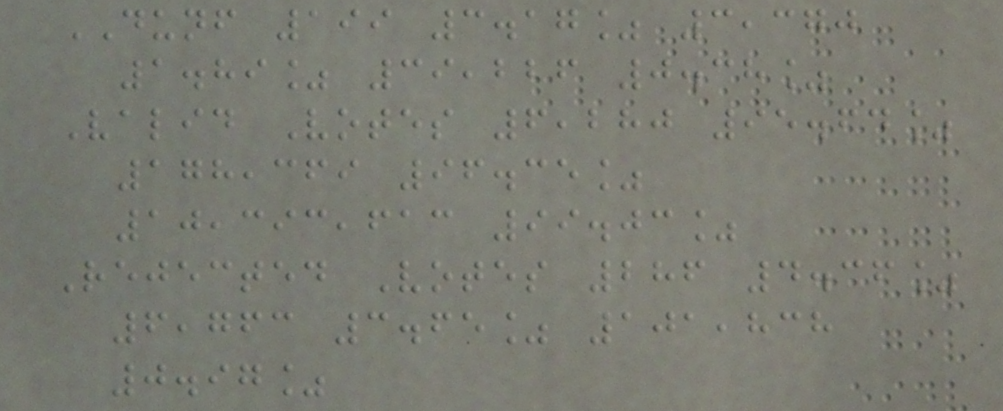DUNF 199 3.17% 3,370
1.89% 39,226 0.38%
Valid Votes 6,280 95.64%
178,369 96.35%
10,393,613 99.03%
Rejected Votes 286 4.36%
6,763 3.65% 101,838
0.97%
